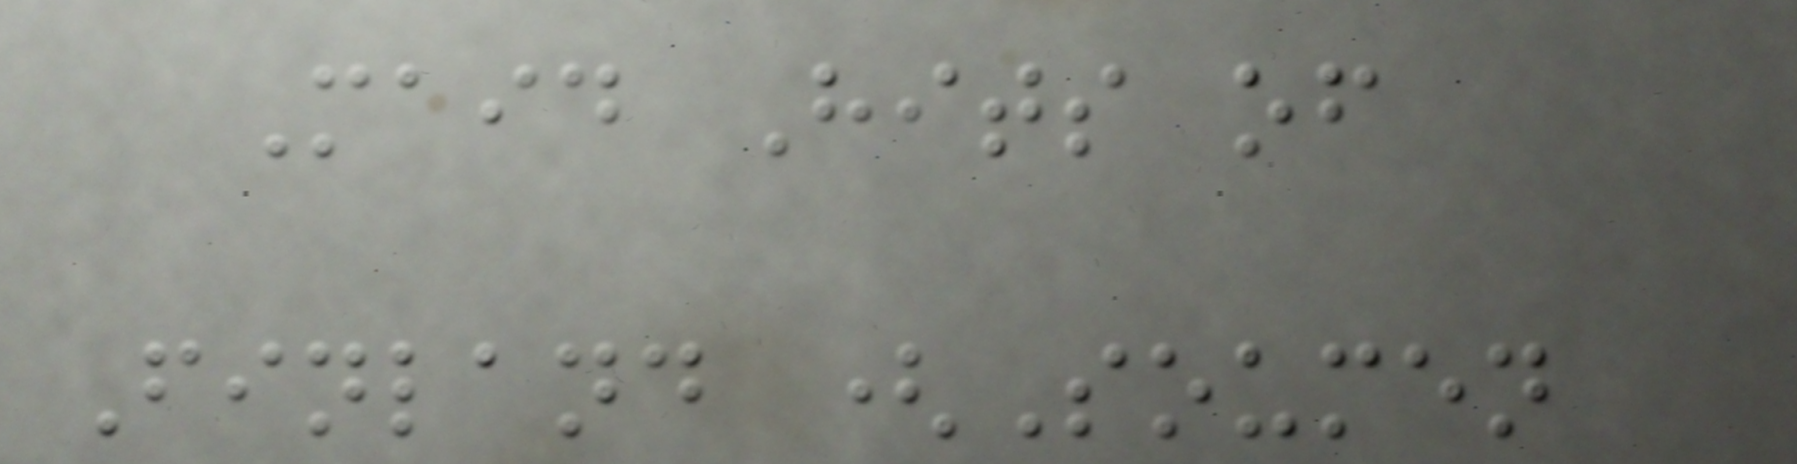Maid Hits of
Finland (Soumen
